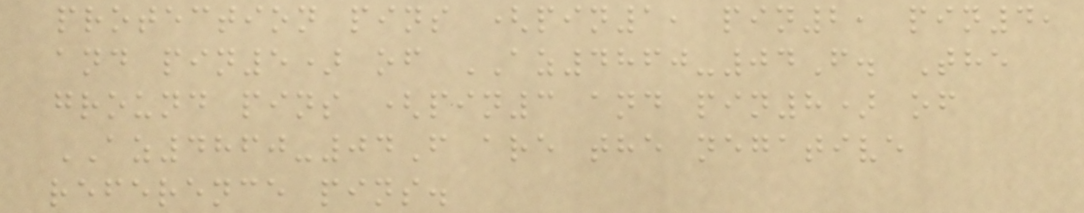protection pins (pin1, pin2, pin4,
and pin5) of AZ4860-04F. The
ground pins (pin3 and pin8) of
AZ4860-04F are the negative
reference pins.
